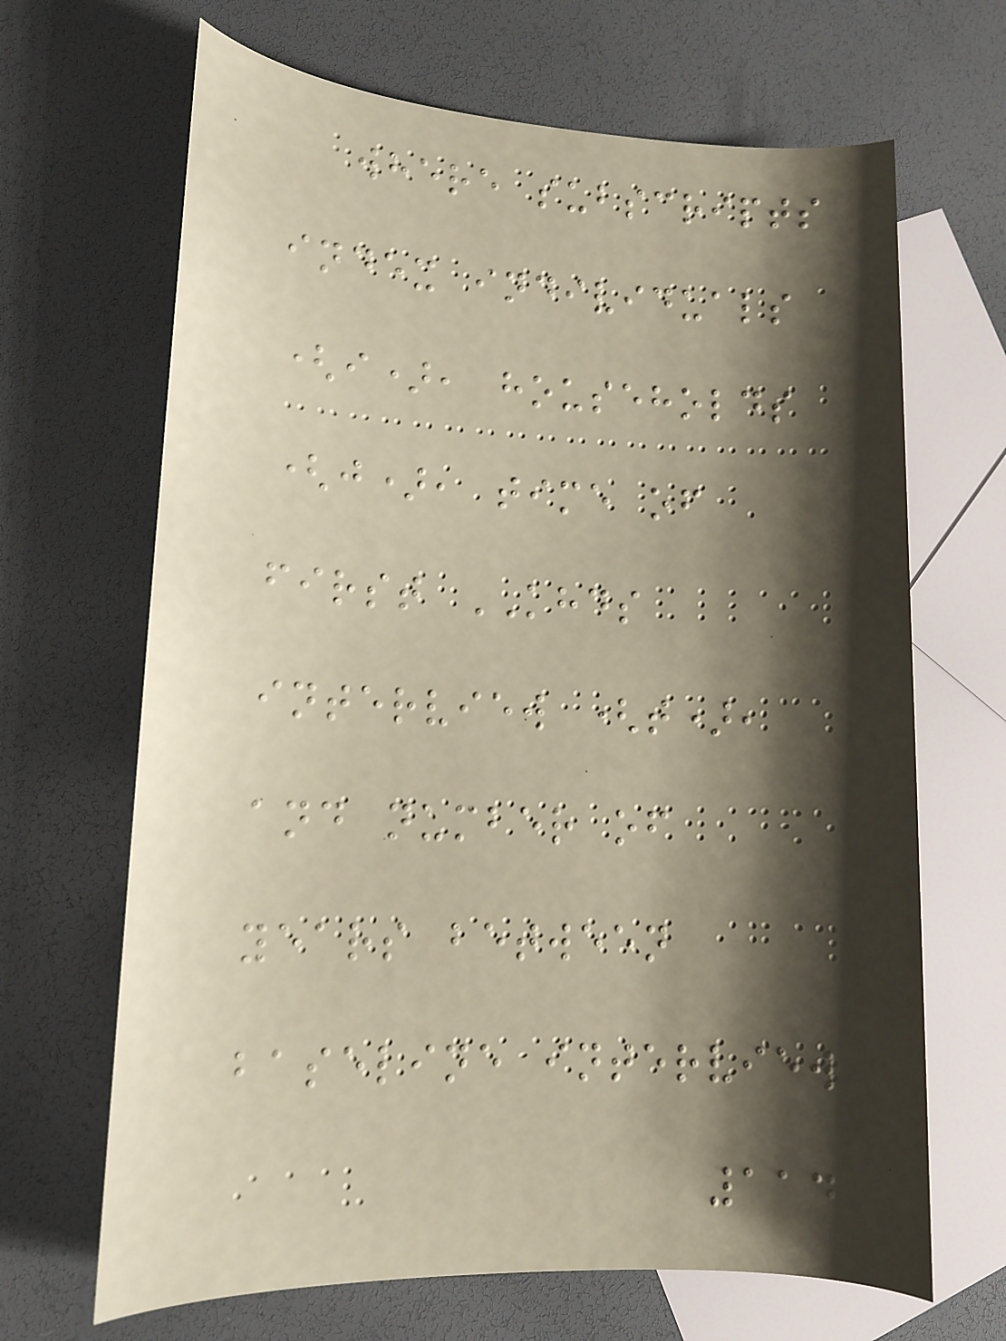where subscripts
index individuals
(i), households
(j), time of
first KHDS
interview (t),
and number of
years between
baseline interview
114
